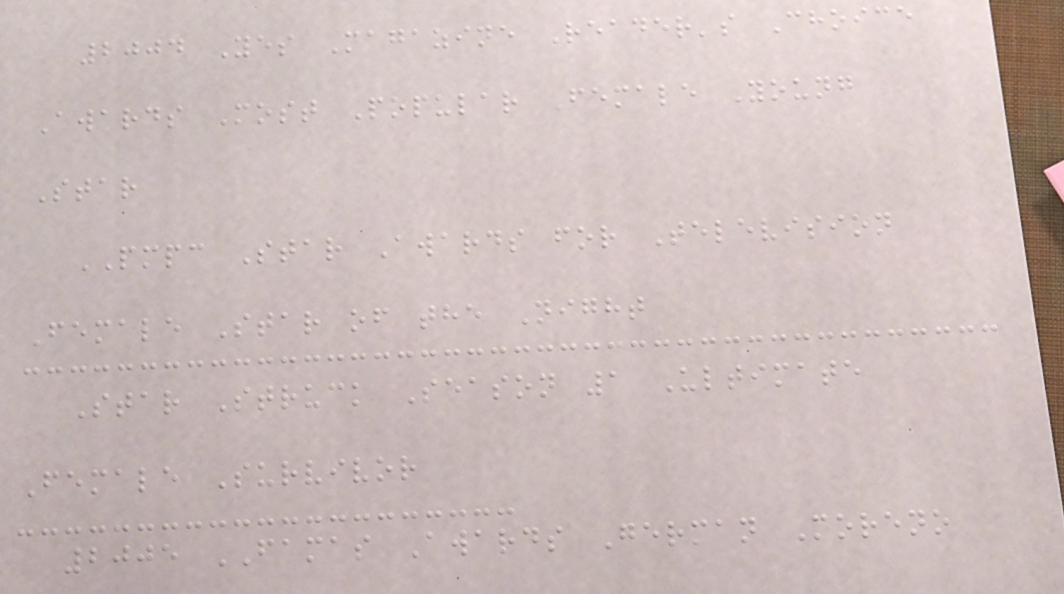2004 Yes Magazine Reader's Choice
Awards Most Popular Female Young
Star
PMPC Star Awards for Television
Female Star of the Night
Star Struck Season 1 Ultimate
Female Survivor
2005 FAMAS Awards German Moreno
